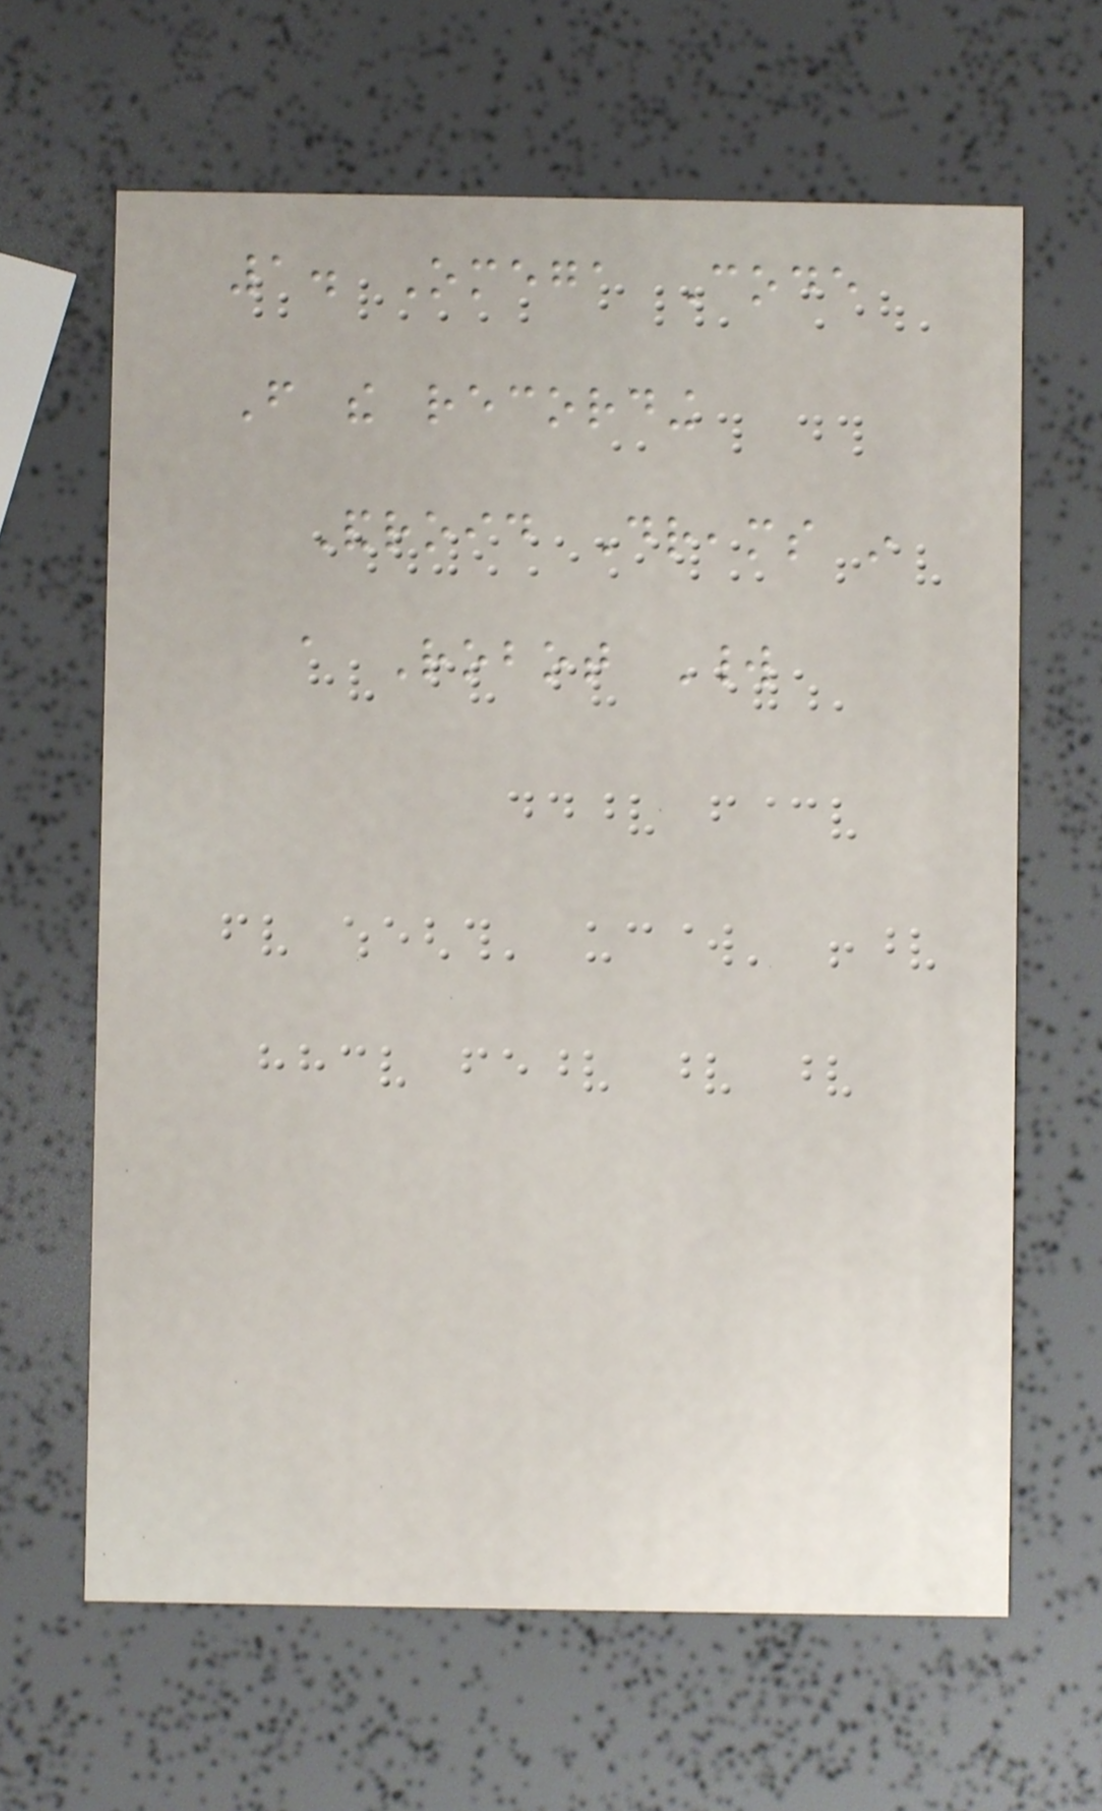1. Omega Code
From the recording
Android Dreams in
a Robot World
